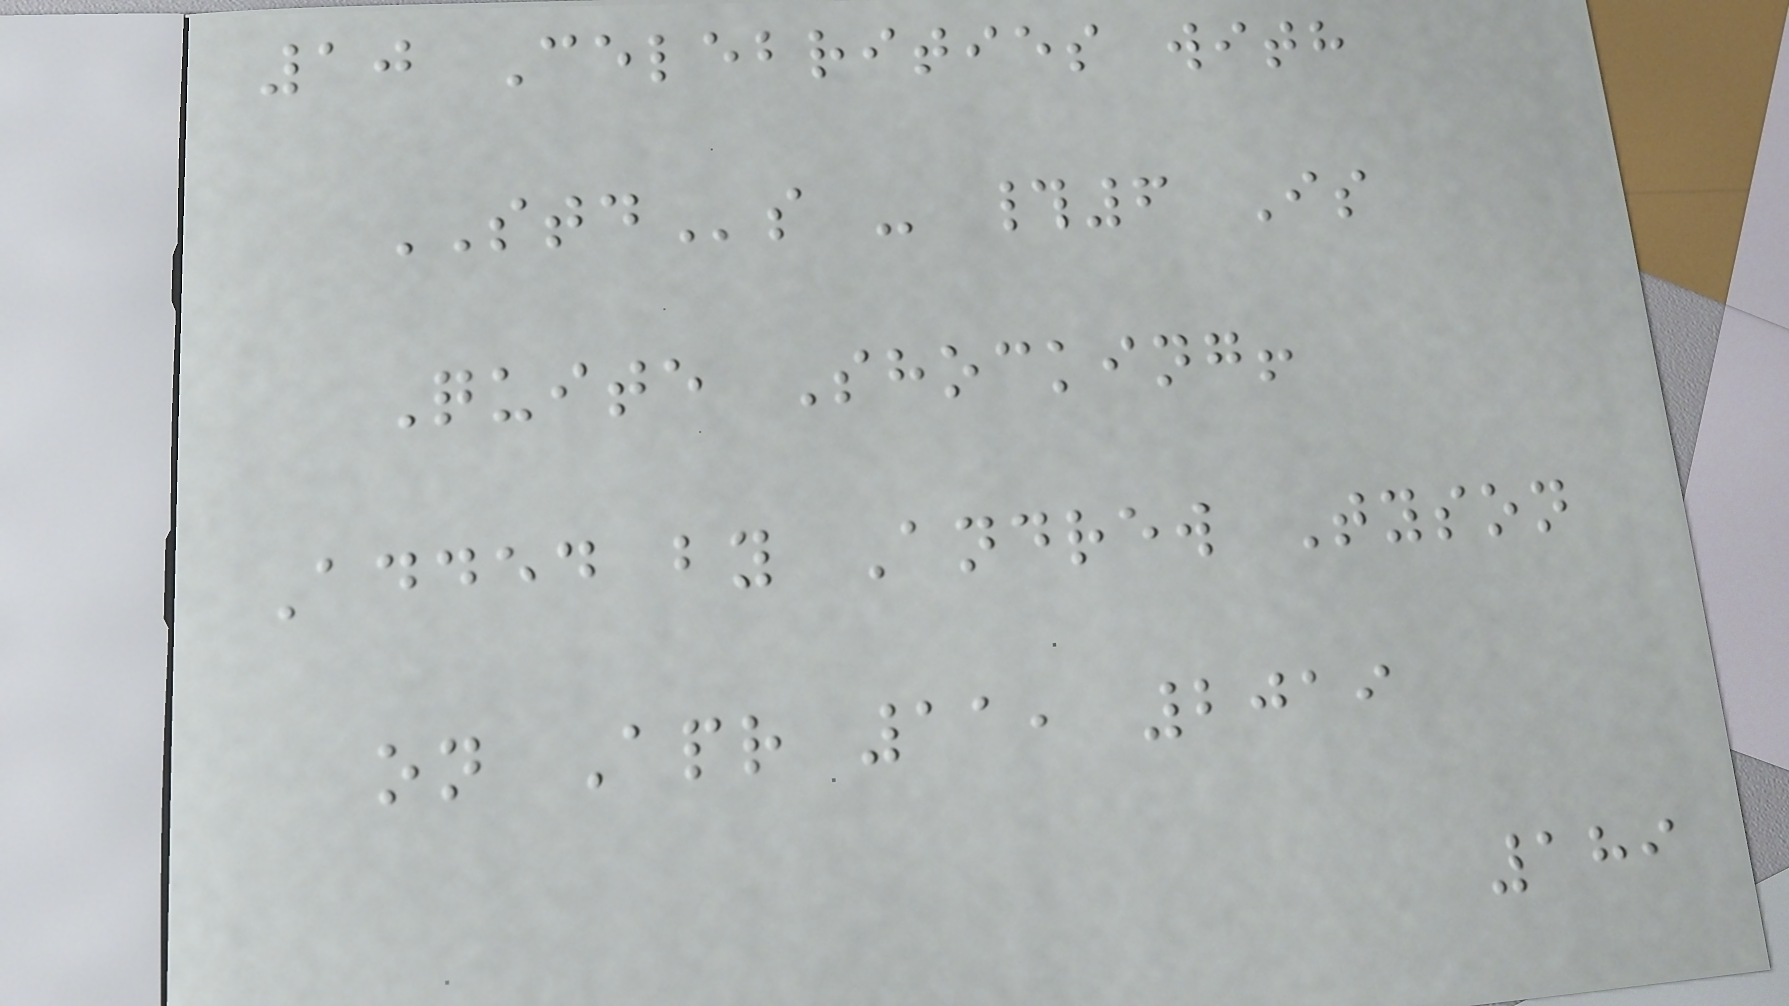10 Celebrities with
STDs - #6 Is
Quite Shocking!
Added by Andrew Tyson
on Apr 11, 2019
189
